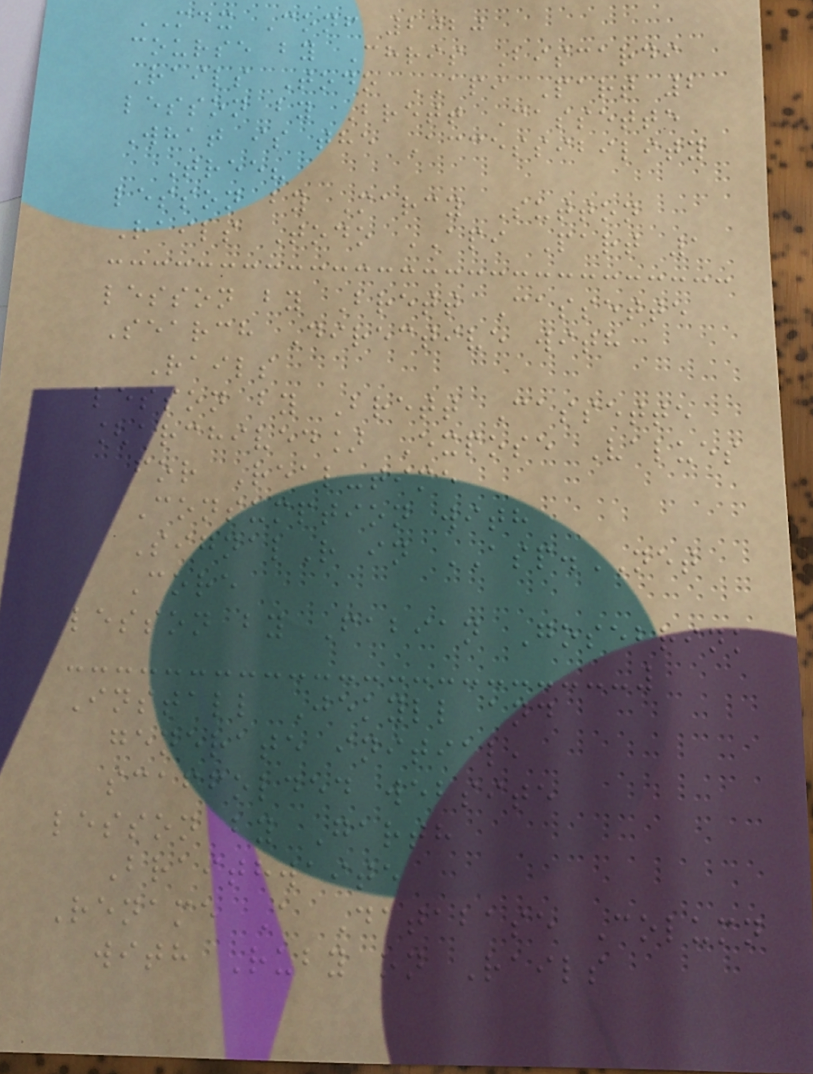MDX Conf 2020
course by Chris Biscardi
Rails Todo API Part 2
lesson by Brett Cassette
What is the Accessibility
Tree?
lesson by Marcy Sutton
Rails Todo API Part 1
lesson by Brett Cassette
Search Directive with
Rails
lesson by Brett Cassette
[archived] Expose Values
for Real-time
Consumption with
SignalR in ASP.NET
Core
lesson by Fabian Gosebrink
Install Jekyll and
generate initial,
scaffolded website
lesson by Garth
Braithwaite
Rename A Database Column
with Ruby on Rails
